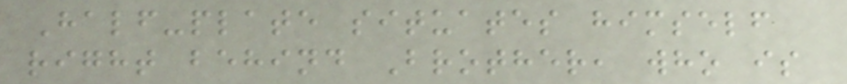Half-plate situates himself
right behind Brother, who is
